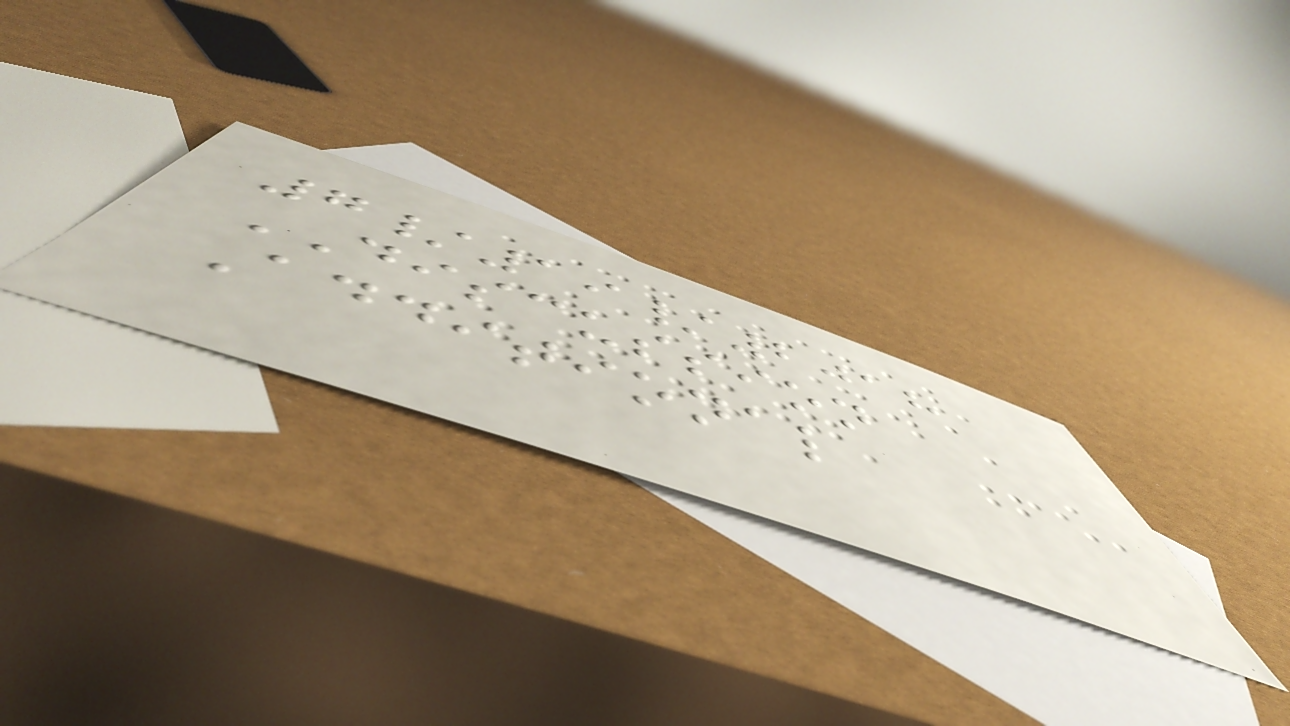7/19/2018
DISCUSSION
Additional
